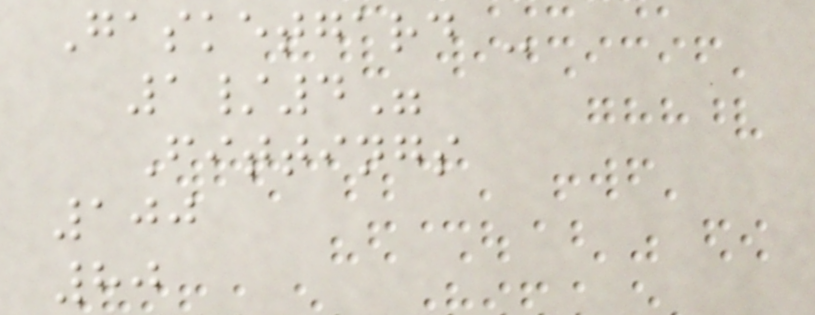Gasketgard -
1/4"
Fittings
100
80
